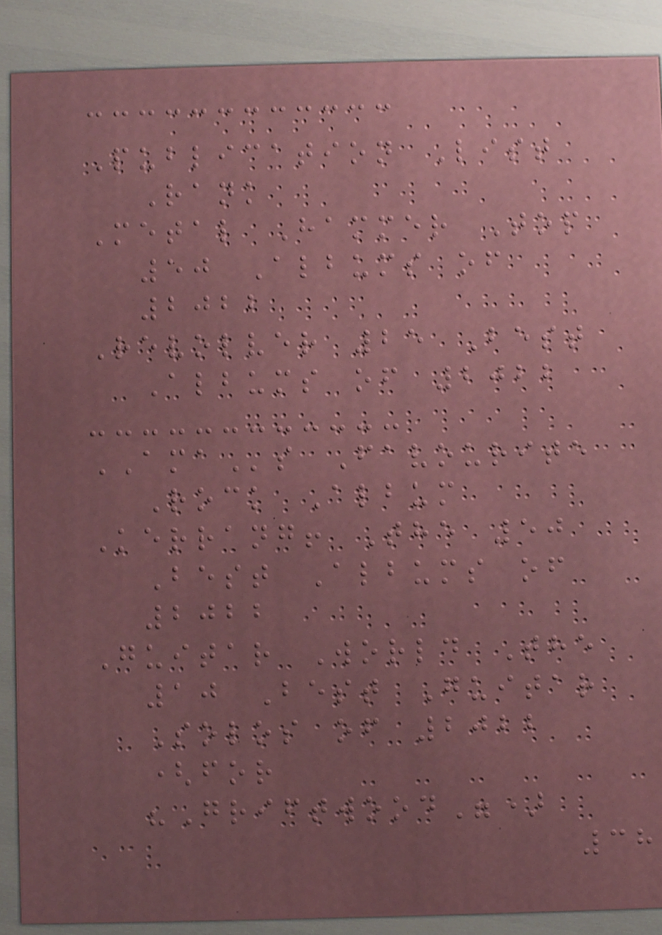Publication List
Rank
Metal Hammer Top
50 Albums of
2022
Revolver 25 Best
Albums of 2022
AMAs Favourite
Rock Album
Kerrang! The 50
Best Albums of
2022
Guitar World The
10 Best Guitar
Solos of 2022
(for
"Griftwood")
38
